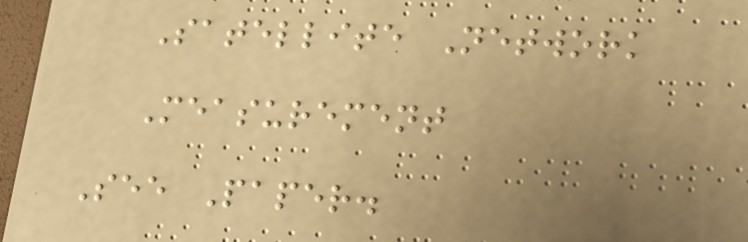Satellite Network
Measurement
See Paper.
